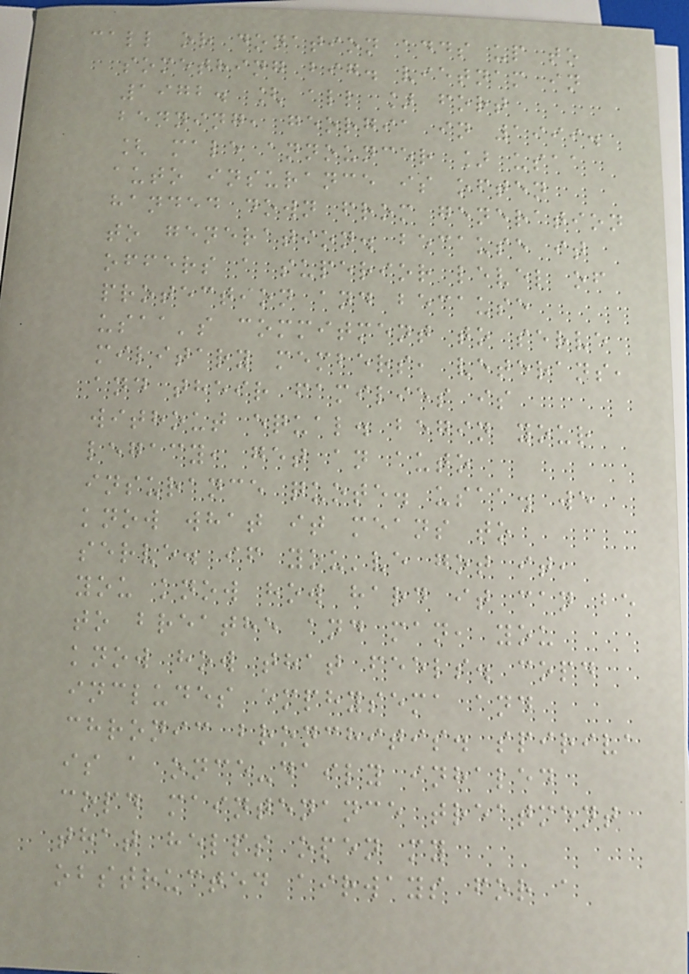call or donation adds up to
something big. vietnam in
1972. [ all ] fort
benning, georgia in 1999.
[ male announcer ] usaa
auto insurance is often
handed down from generation
to generation. because it
offers a superior level of
protection and because
usaa's commitment to serve
military members, veterans,
and their families is
without equal. begin your
legacy, get an auto
insurance quote. usaa. we
know what it means to
serve. if you've got it,
you know how hard it can be
to breathe and man, you
know how that feels. copd
includes emphysema and
chronic bronchitis. spiriva
is a once-daily inhaled
copd maintenance treatment
that helps open my
obstructed airways for a
